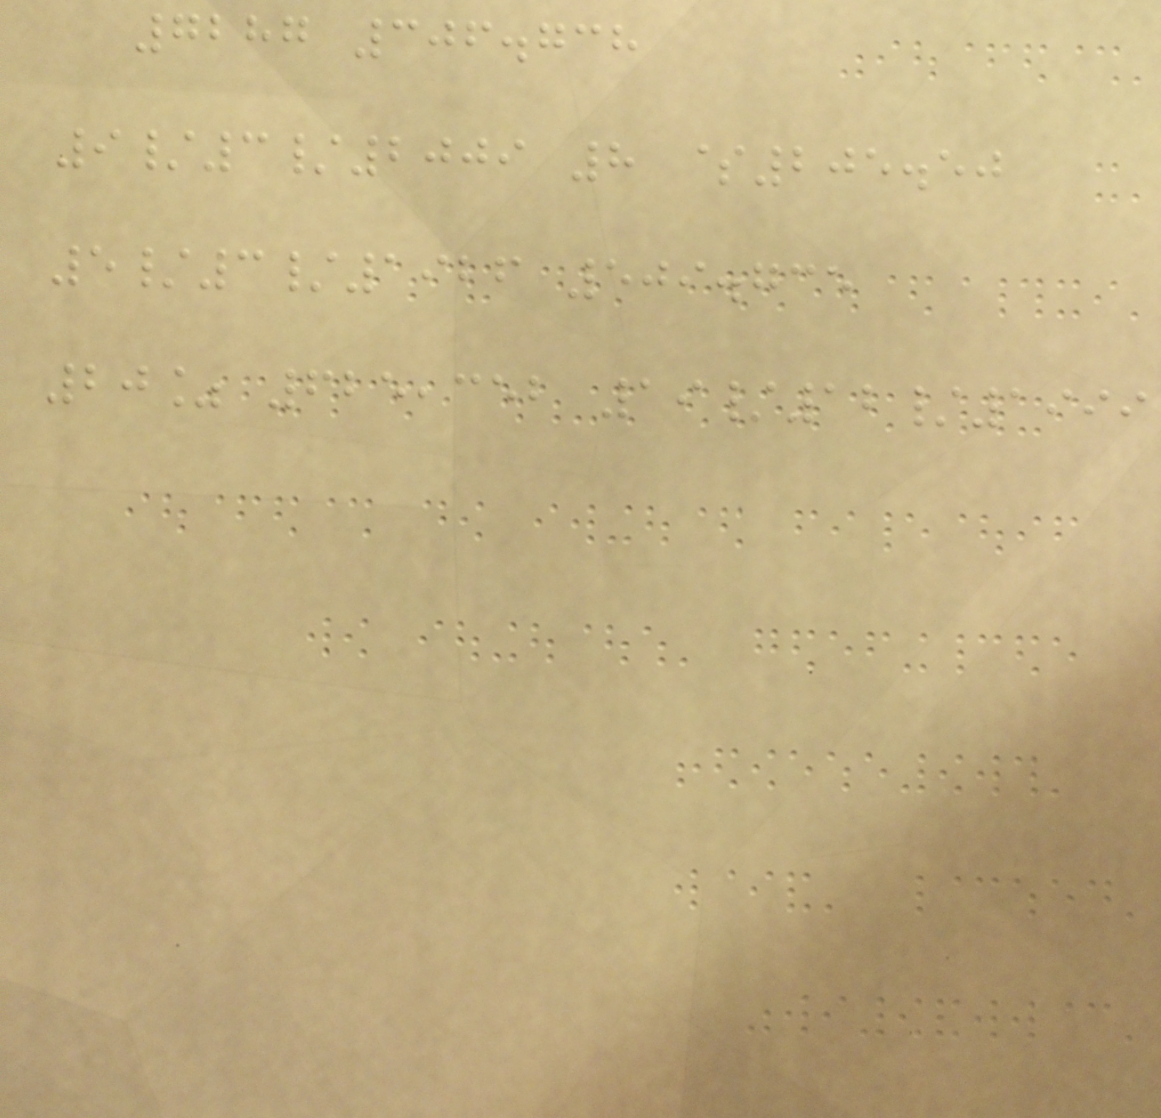7287 306.738
9/3/2009 8 $205.50
5/3/1926 509.735
20% 625,352 19/12/1999
